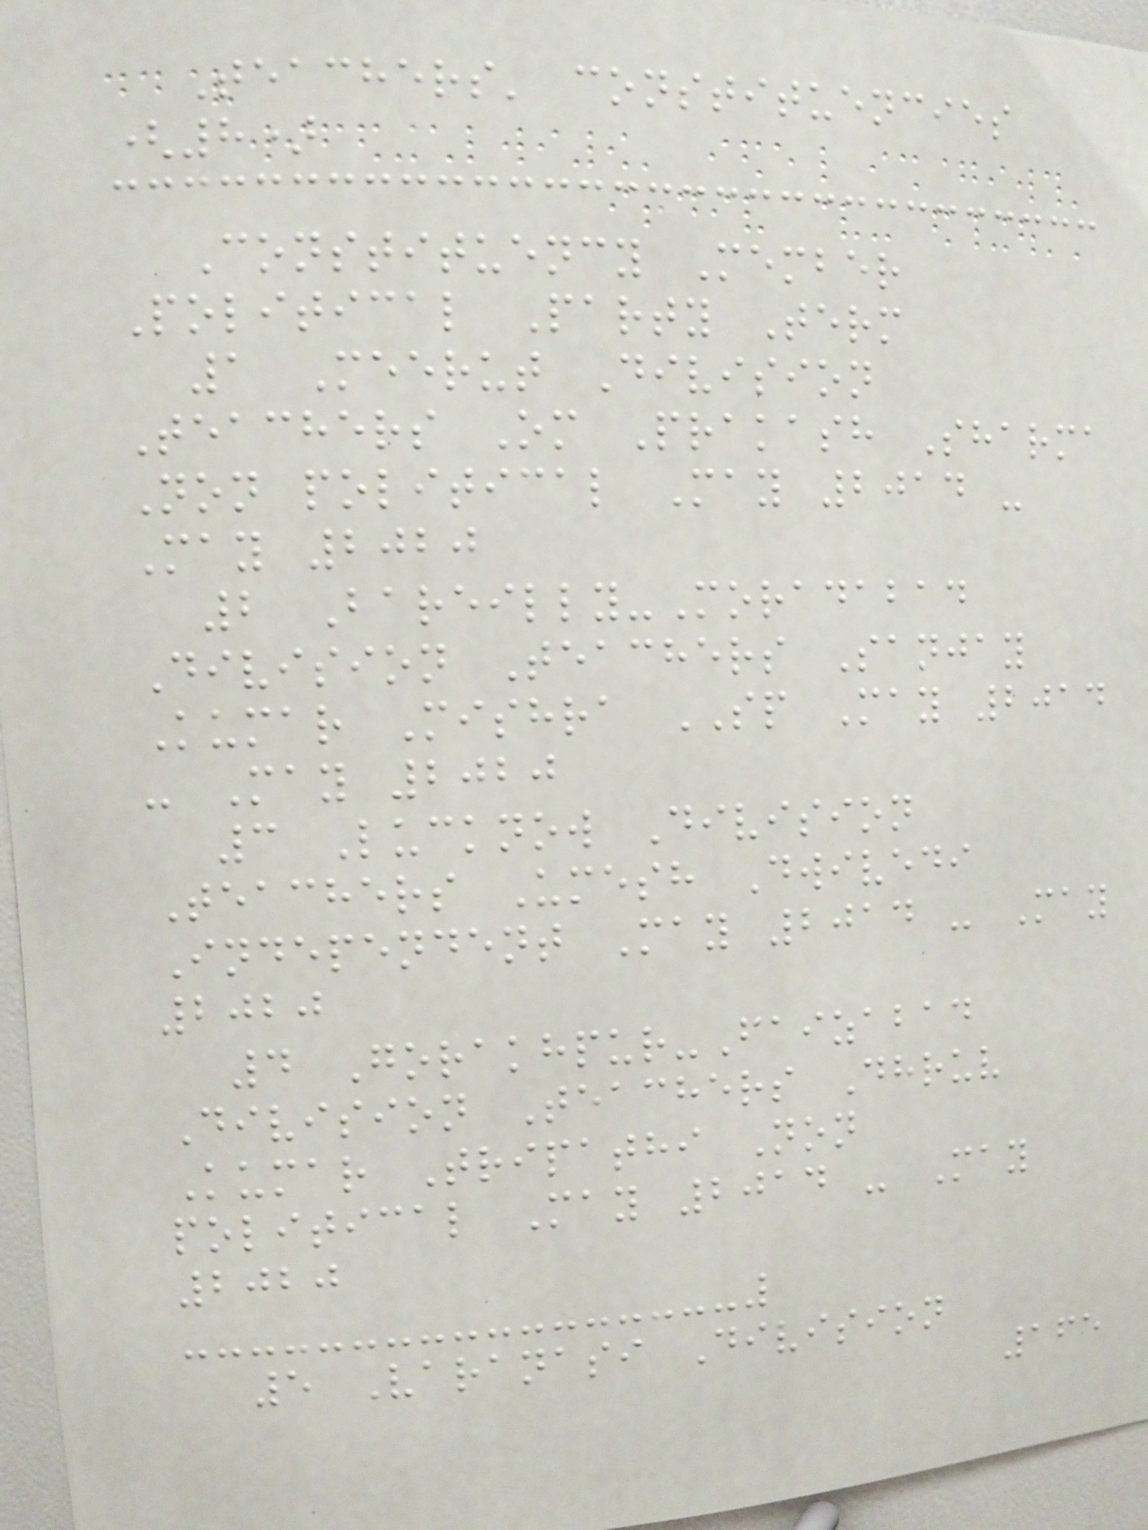Teachers' constituencies
(8)
Constituency Member
Political Party Term
1 Meerut Division
Teachers Om Prakash Sharma
Non political May 2014 -
May 2020
2 Bareilly-Moradabad
Division Teachers Sanjay
Kumar Mishra SP May 2014
- May 2020
3 Lucknow Division
Teachers Umesh Dwivedi
Independent May 2014 - May
2020
4 Gorakhpur-Faizabad
Division Teachers Dhruv
Kumar Tripathi Non
political May 2014 - May
2020
5 Varanasi Division
165
